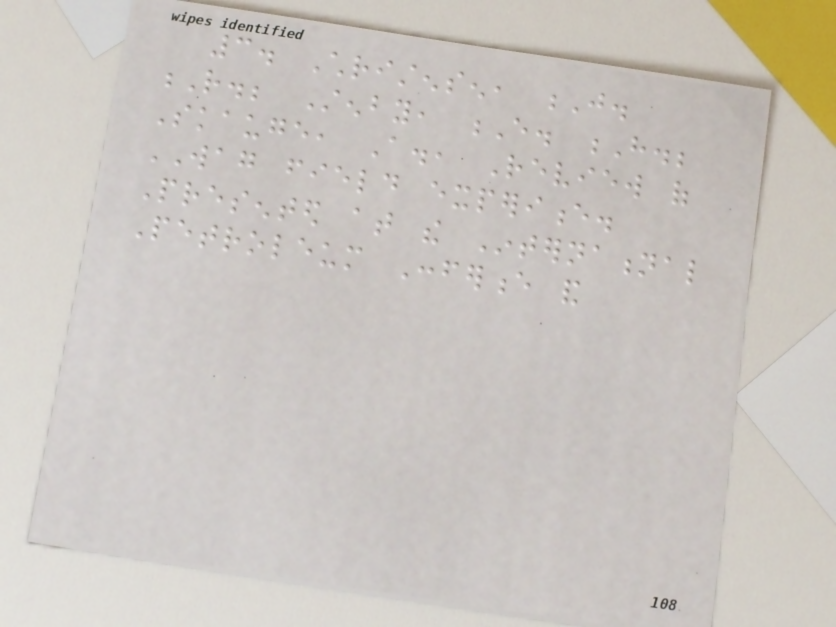3. Christensen, J.
R.; Stenby, E. H.;
Skauge, A., Review of
WAG field experience.
Presented at the International
Petroleum Conference and
